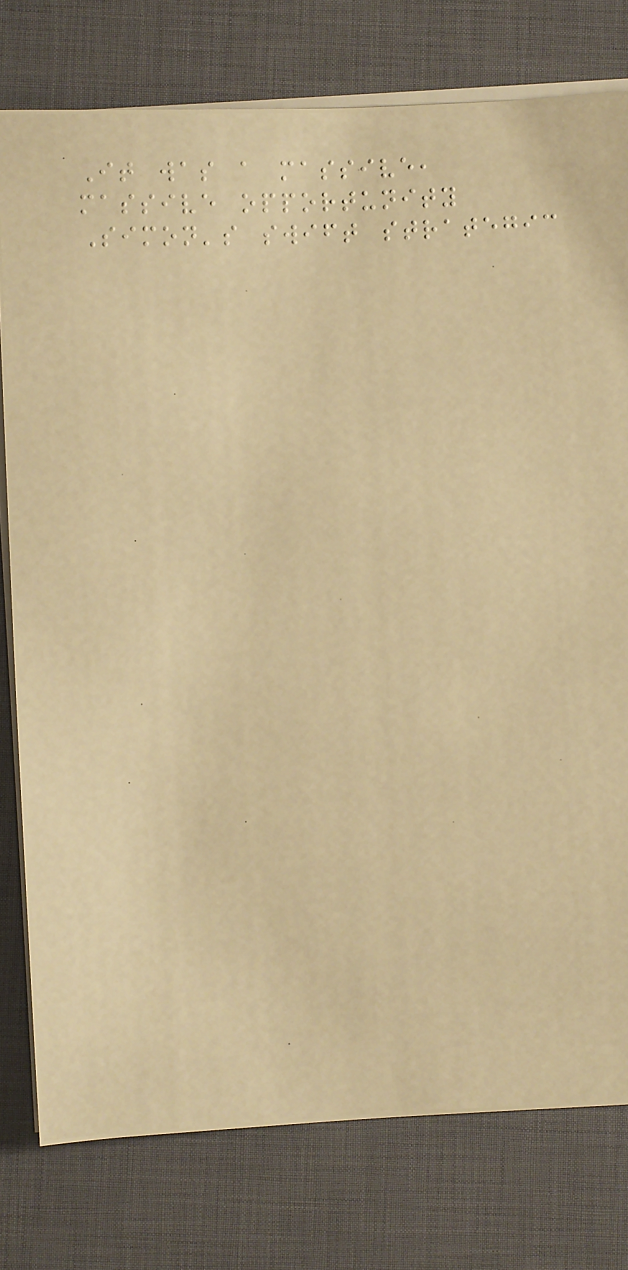It was a massive,
massive opportunity
Simon's swift strategic
